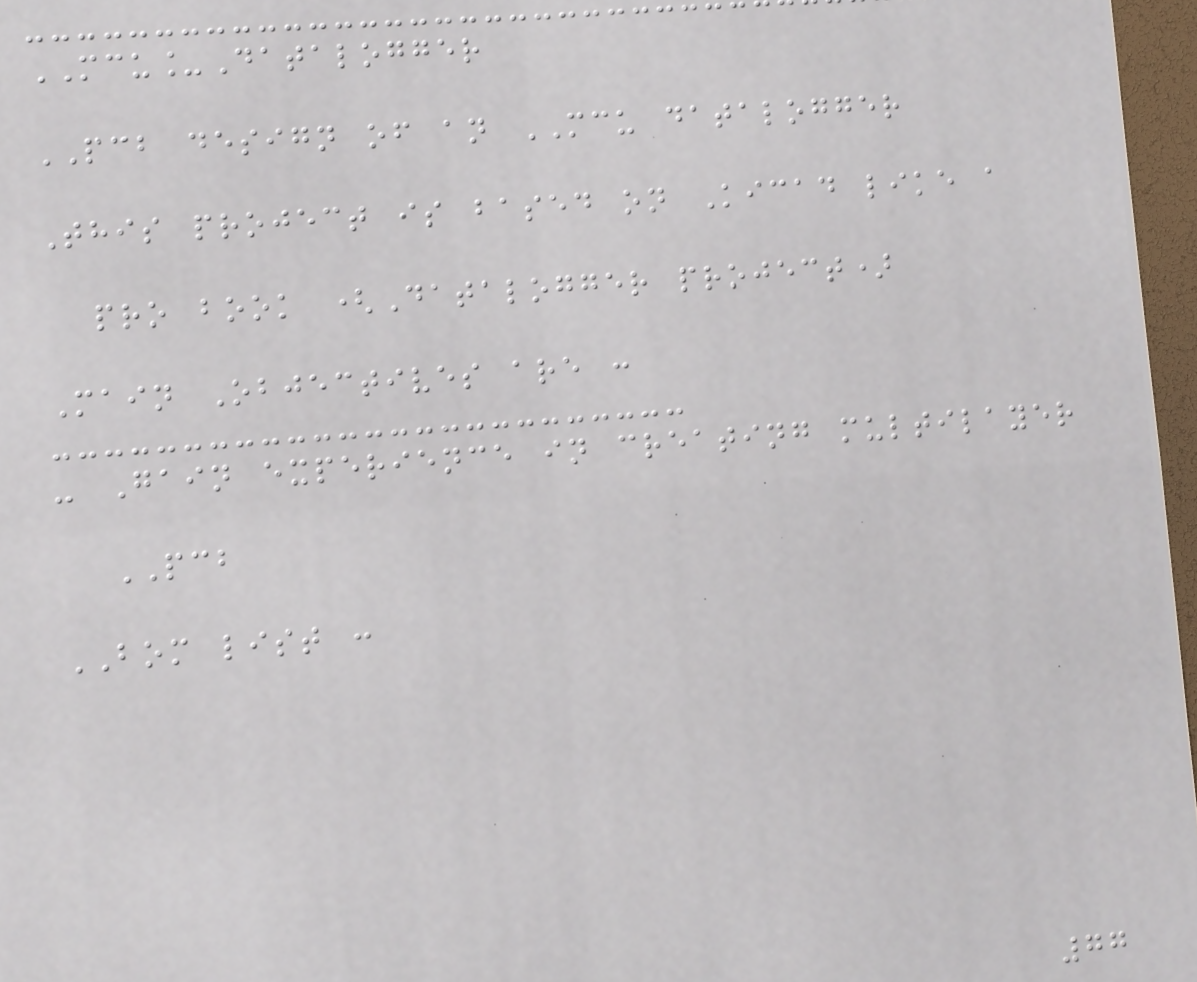MCU_Datalogger
PCB design of an MCU datalogger
This project is based on Kicad like a
pro book (Datalogger project)
Main Objectives are :
- Gain experience in creating multilayer
PCB
BOM list :
77
